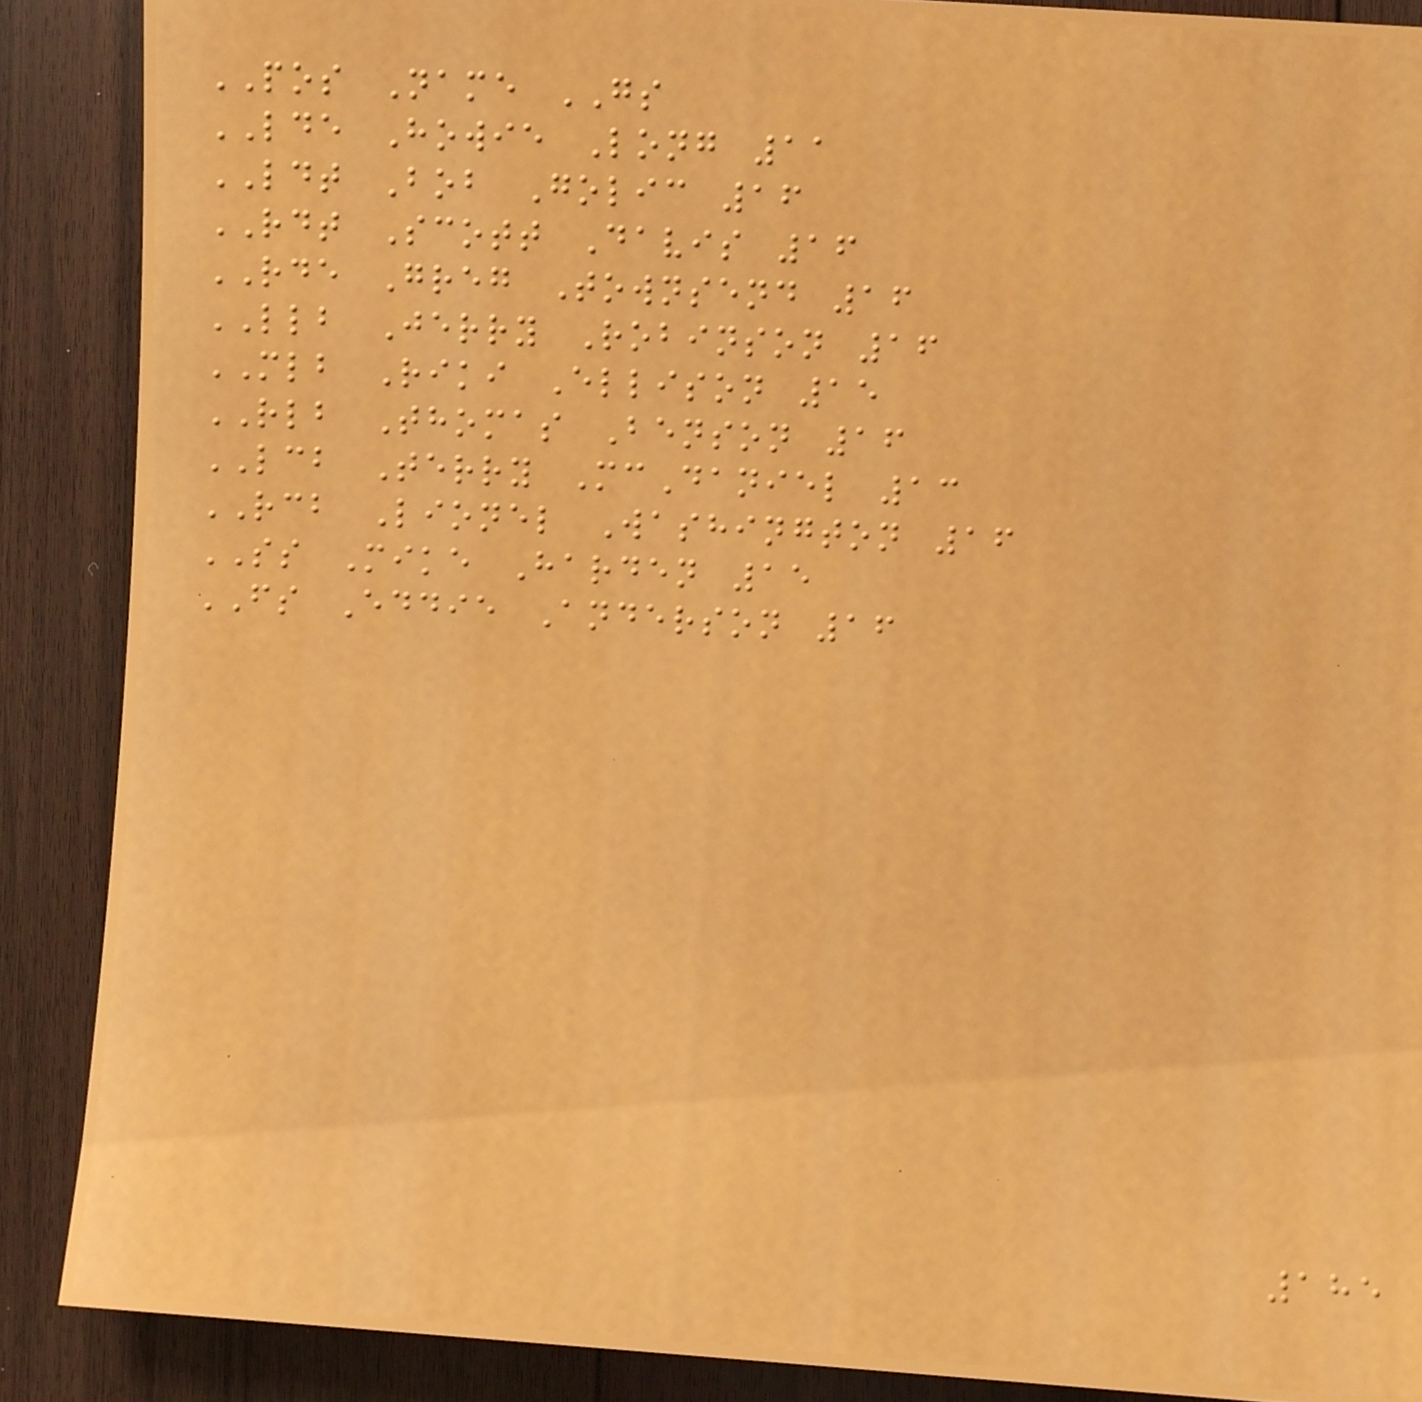POS Name GS
LDE Howie Long 11
LDT Bob Golic 16
RDT Scott Davis 16
RDE Greg Townsend 16
LLB Jerry Robinson 16
MLB Riki Ellison 15
RLB Thomas Benson 16
LCB Terry McDaniel 13
RCB Lionel Washington 16
SS Mike Harden 15
FS Eddie Anderson 16
185
